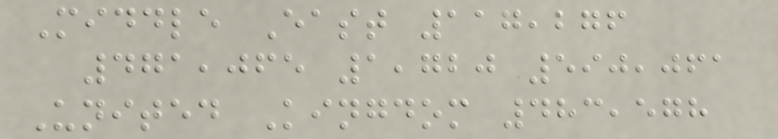Middle East 117,276
471,065 1,720 590,061
United Kingdom 483,578
